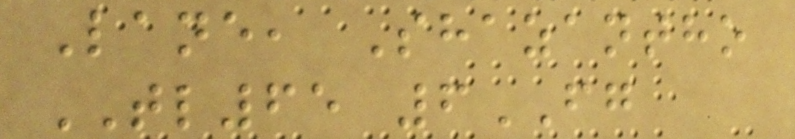Lane, Shazantho
TL65 6FG
